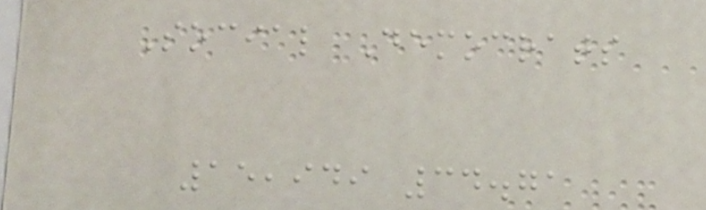Social Democrats
15,949 34.71
